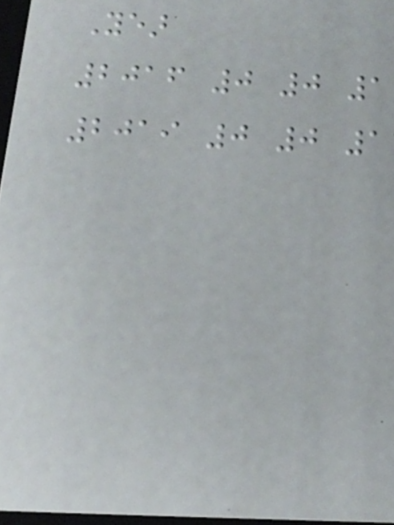Year
2016 0 0 1
2019 0 0 1
